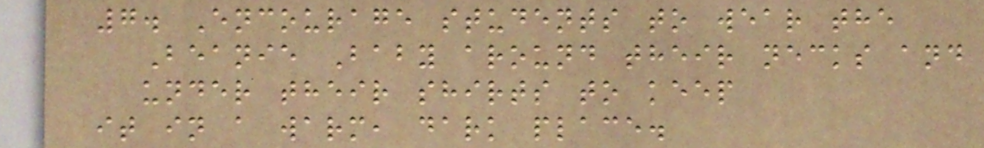7. Encourage students to wear the
Beanie Baby around their necks and
under their shirts to keep
it in a warm, dark place.
